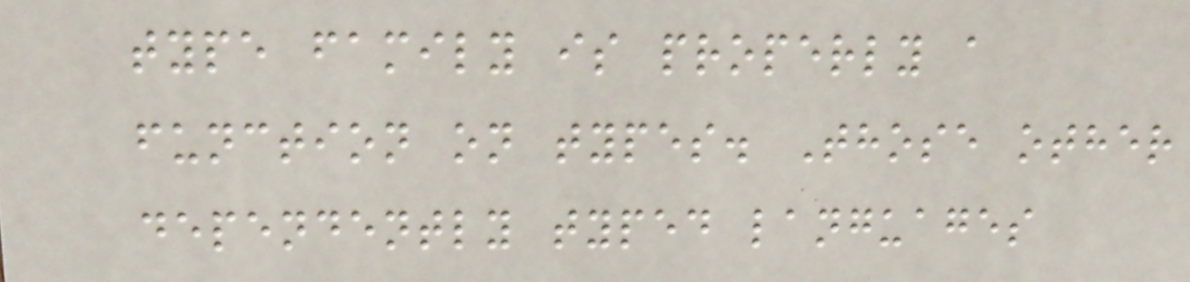type family is properly a
function on types. Those other
dependently typed languages
